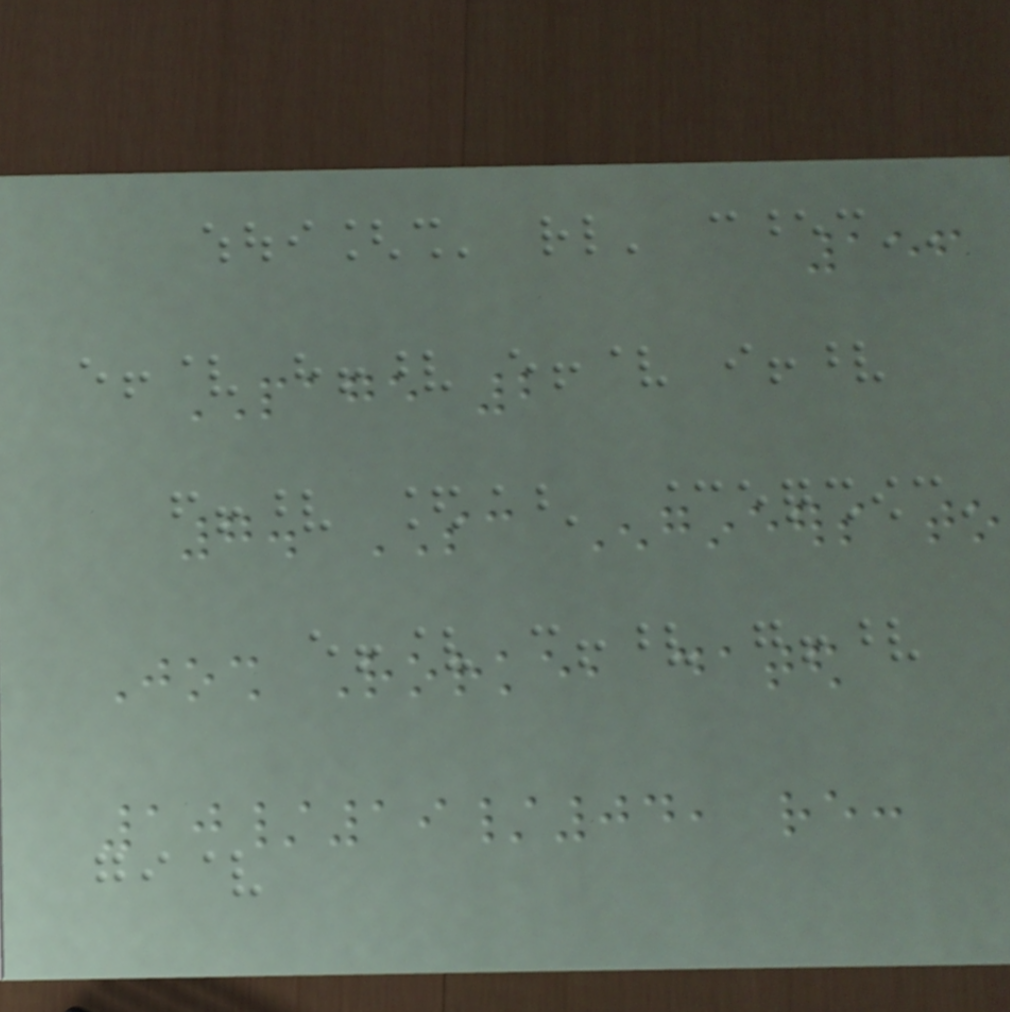156
PAGE 2
7. SC Engineers to
Josh Rorke, dated
10/19/04, re:
